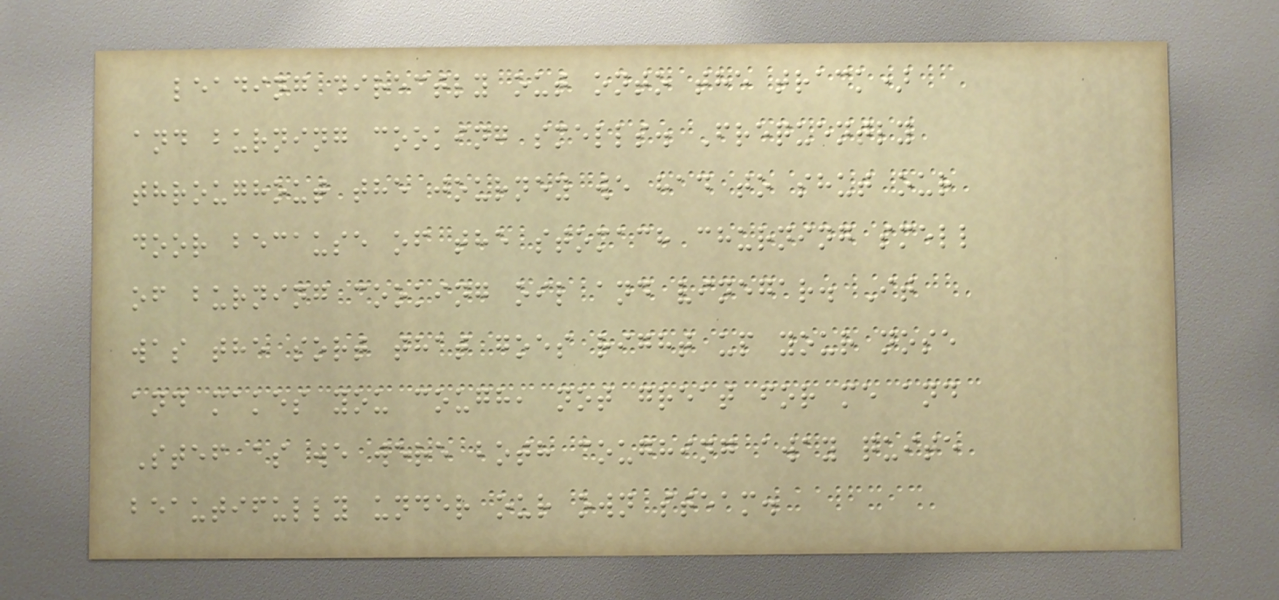leading directly out onto the track)
and burning cooking smells. Frequently
throughout the journey we had to shut our
door because of the stomach churning smell
of burning cooking oil and vinegar. It
was the sort that goes right up your nose
and makes you cough, not great for me and
Stef as we were both coughing away quite
beautifully under our own steam.
